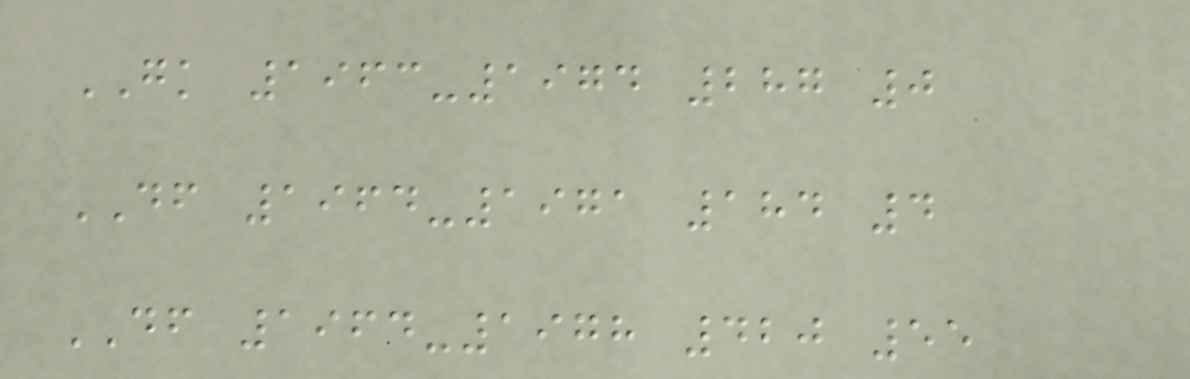GK 1963-1974 287 0
DF 1964-1971 184 4
DF 1964-1978 420 55
